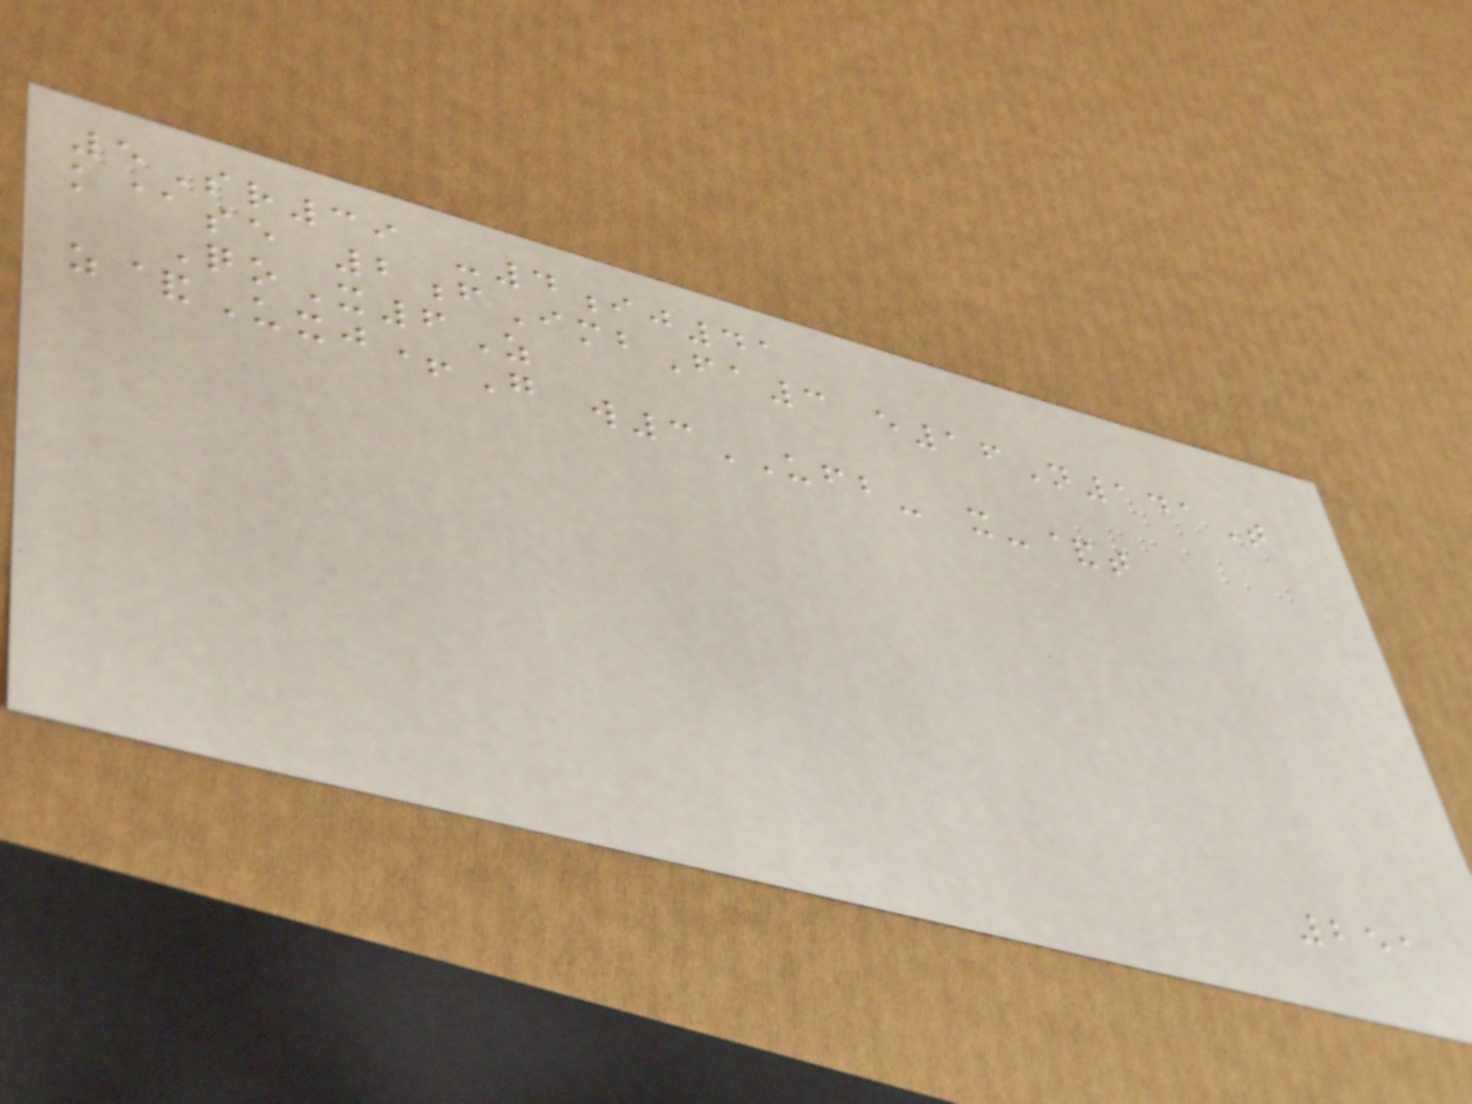5Sr39 -4ij41
k@se 2fImbFa3 e16N141T
QoX6Z
z&Uxj+G w3UFB- x-&t
251
